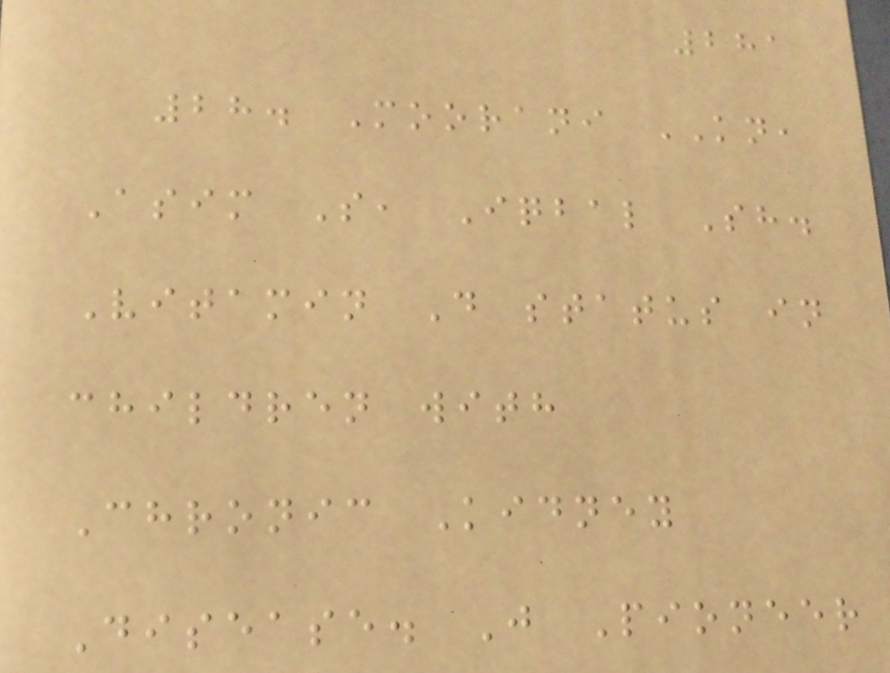281
28. Moorani KN,
Asim S, Iqbal Sh.
Vitamin D status in
children with
Chronic Kidney
Disease. J Pioneer
